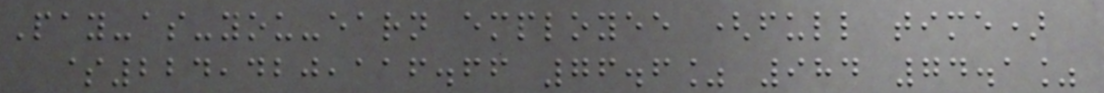Pay-as-you-earn employee (full time)
$224,420,116.66 76.6% 984 74.1%
